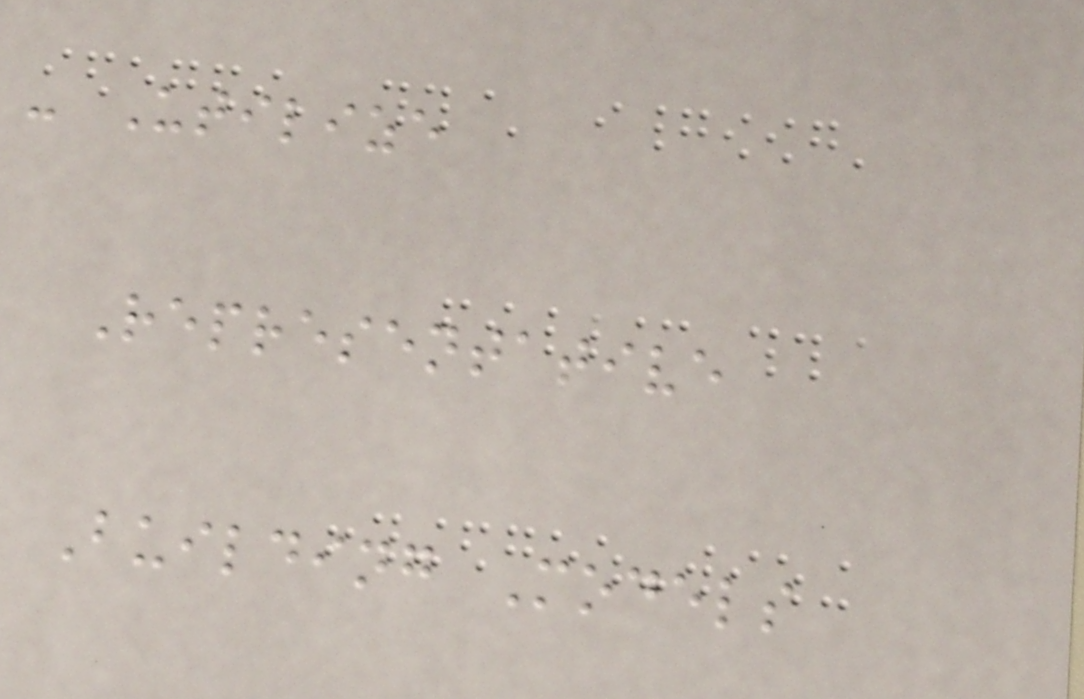- Utilize
Representative
Building Models
